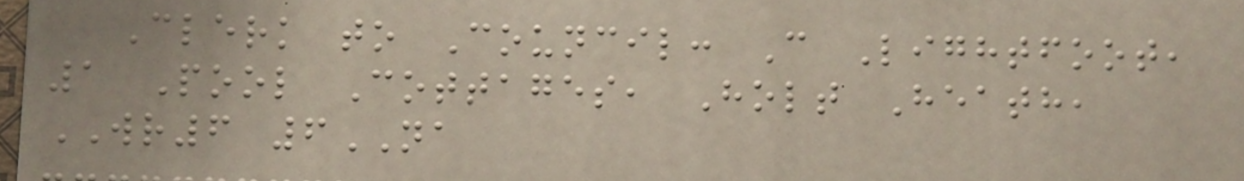Clerk to Council: C Lightfoot,
1 Pool Cottages, Holt Heath,
WR6 6NA
